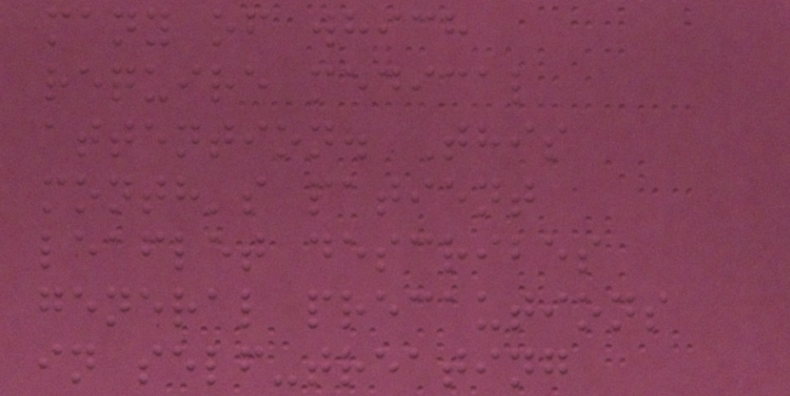many of which
require medical
attention. This
month's patient
leaflet describes
general precautions
in self-treating
